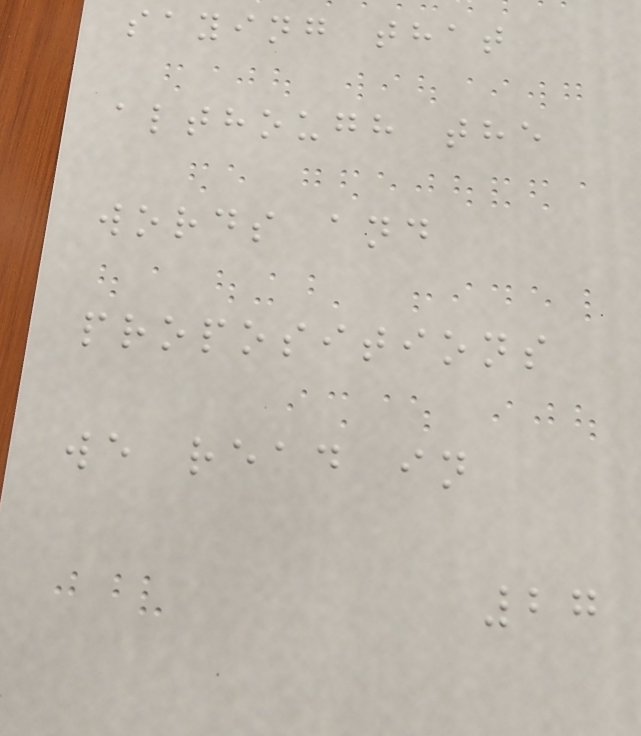saying that
although the
words and
propositions
we read in
27
